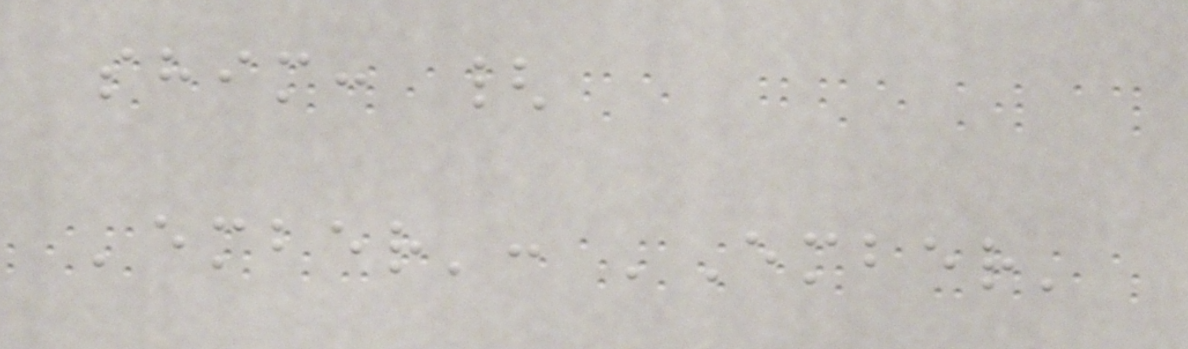shim: {
'ember': 'Ember'
